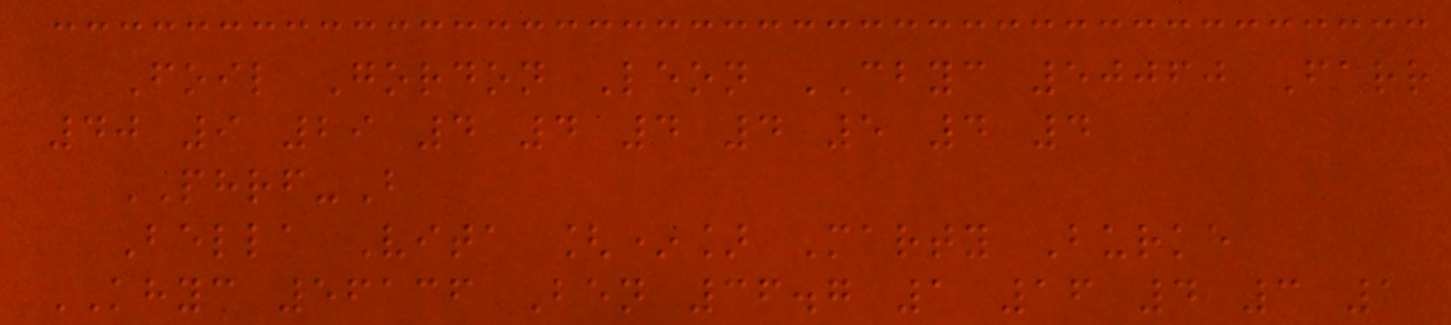Foil Gordon Leon CBYC 50060 Farr
40 9 29 4 4 4 4 5 4 4
PHRF-B
Bella Vita [*] Marty Burke
KHYC 56136 Ben 36.7 1 16 4 3 1
